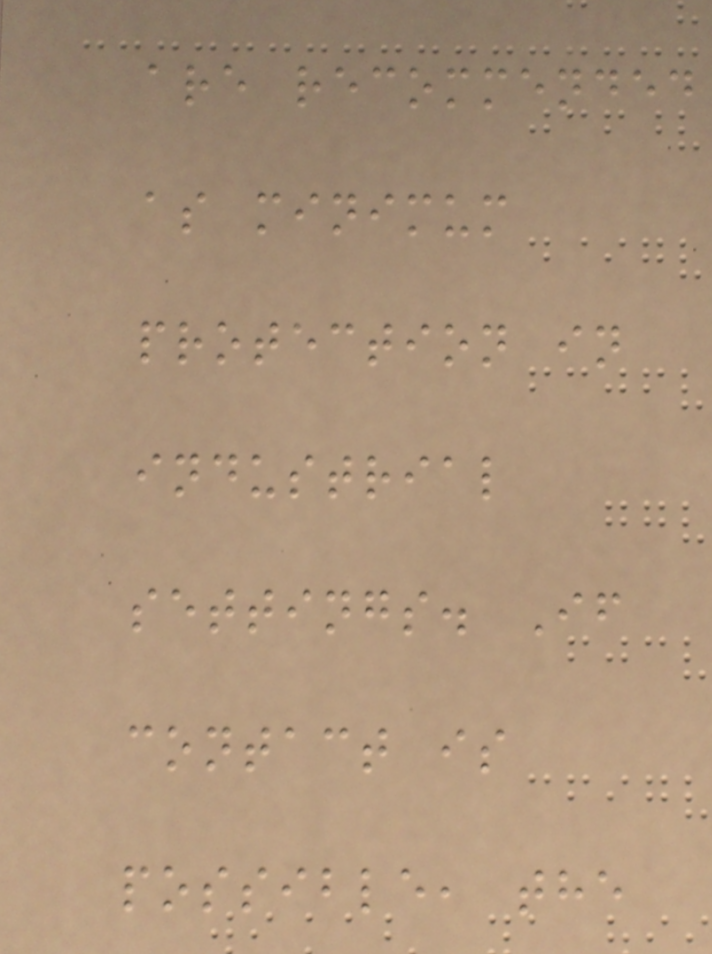are recommended
as minimum
protection in
industrial
settings. If
contact is
possible, the
